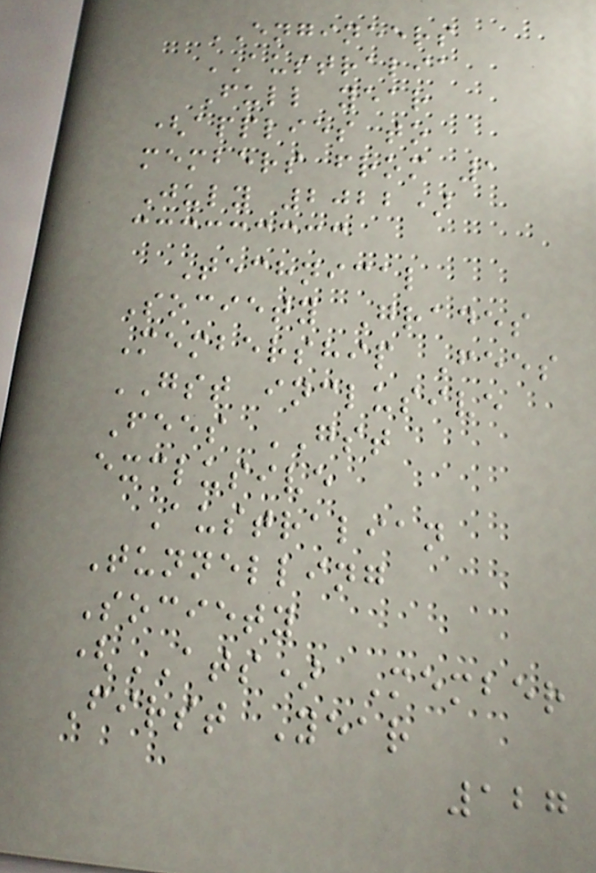ENGINEERS
AUSTRALIA
Full year
(applies to
members from 1
July 2022)
Technical
Society Grades
Membership Fees
GST inclusive
Fees GST
exclusive
Australian
Tunnelling
Society
(ATS) Member
First Year
127
